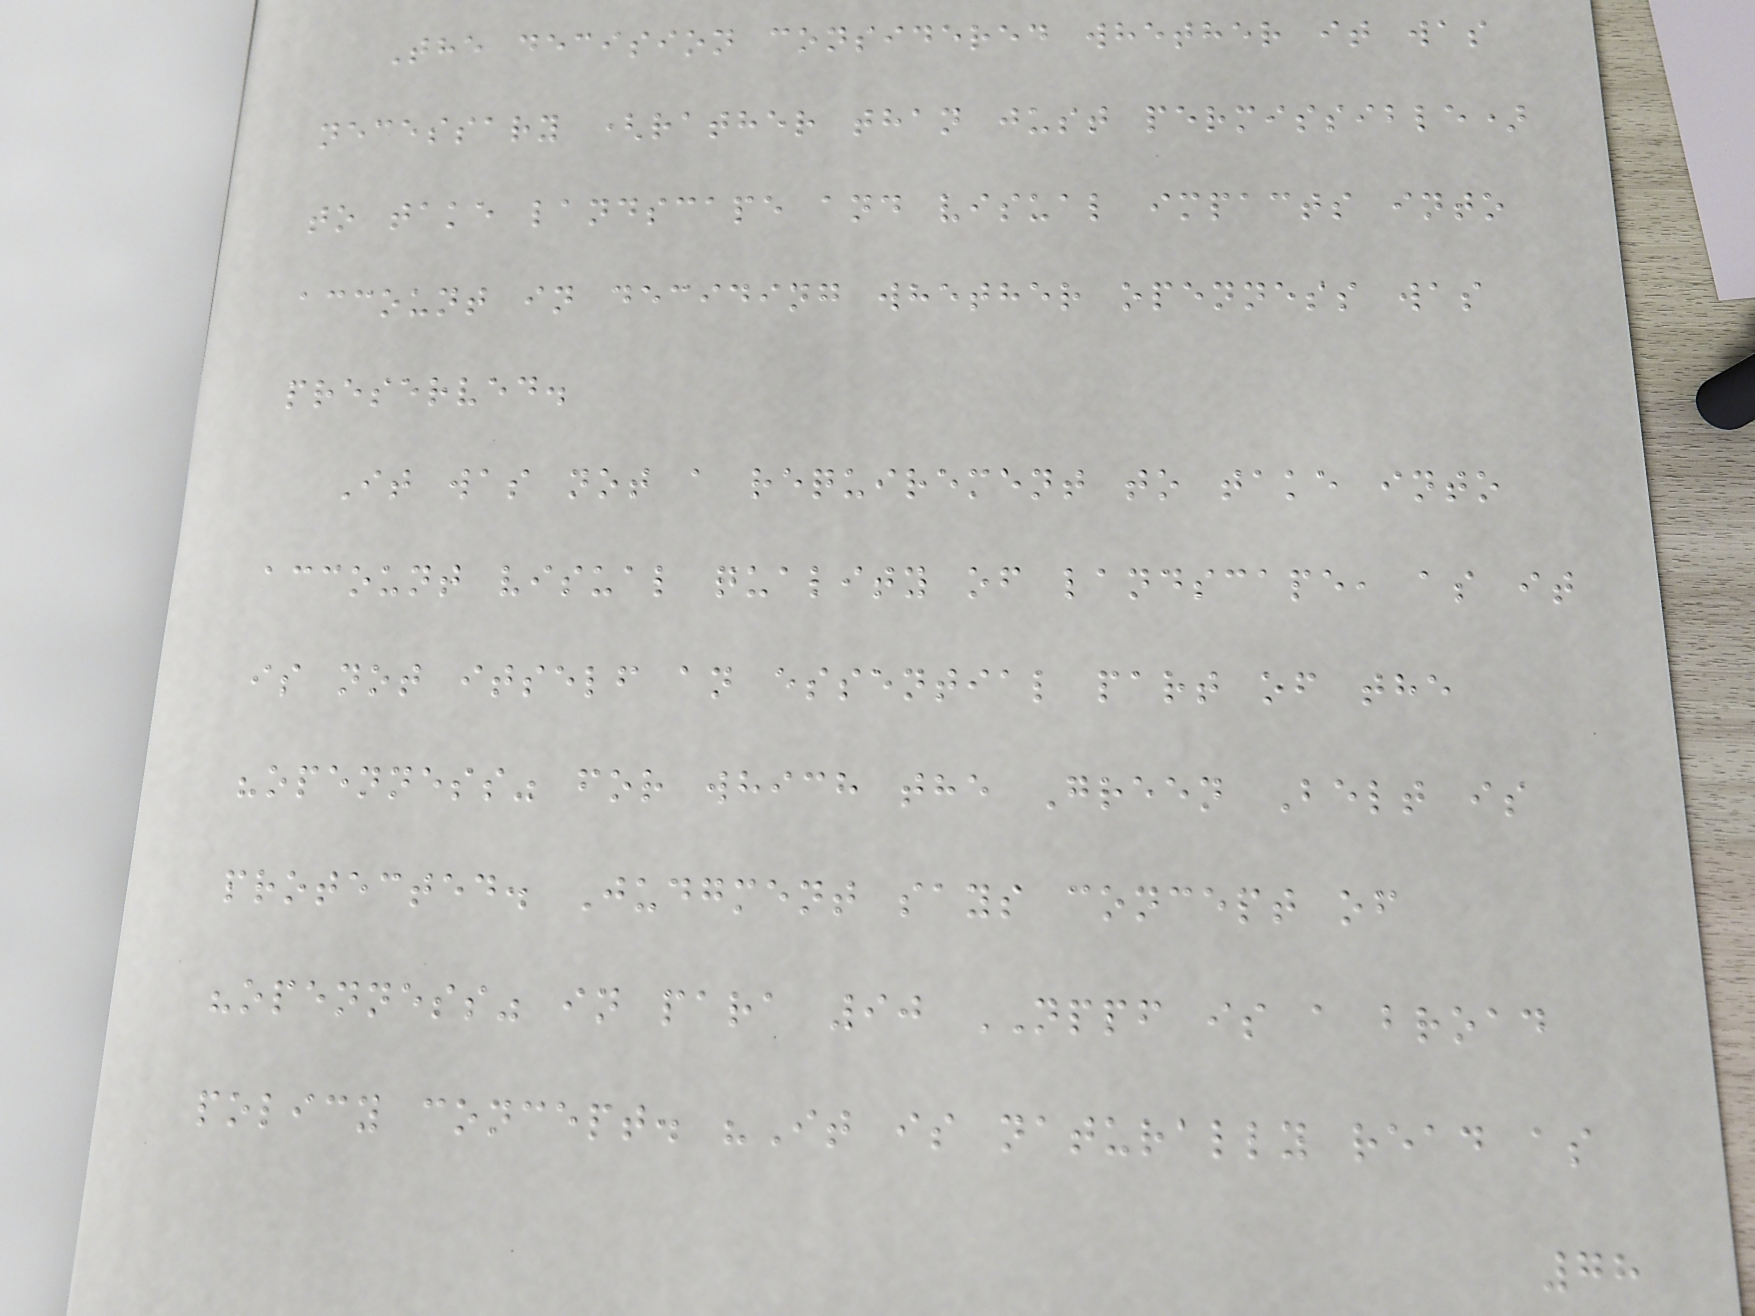The decision considered whether it was
necessary (rather than just permissible)
to take landscape and visual impacts into
account in deciding whether openness was
preserved.
It was not a requirement to take into
account visual quality of landscape, as it
is not itself an essential part of the
"openness" for which the Green Belt is
protected. Judgment says concept of
"openness" in para 90 NPPF is a broad
policy concept. "It is naturally read as
78
